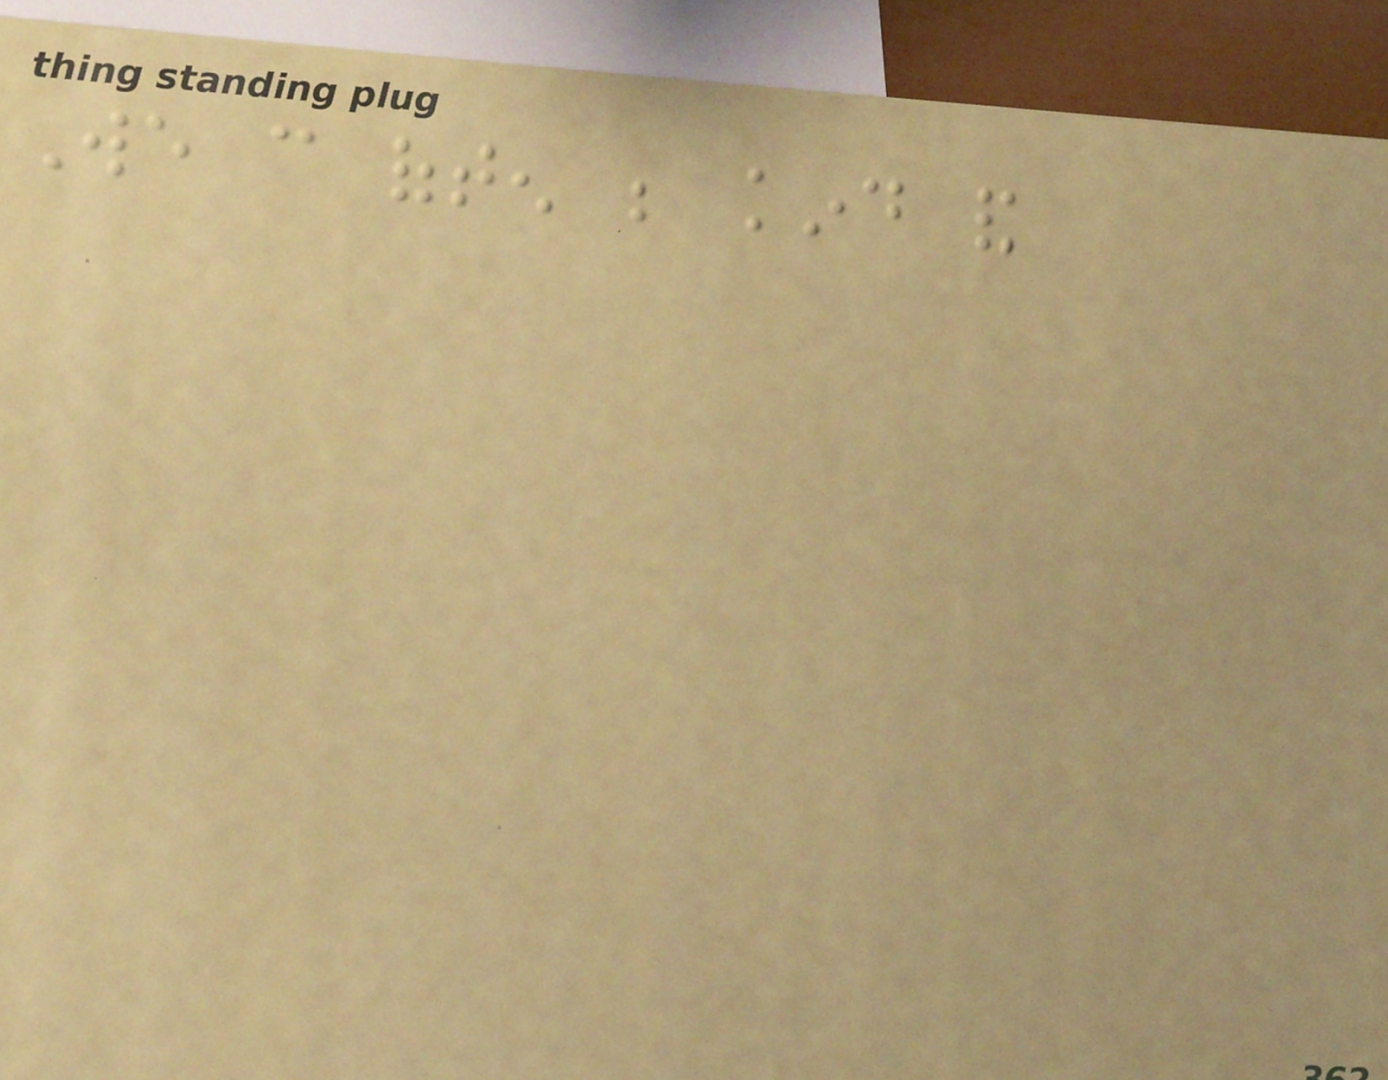We can often be kind and
